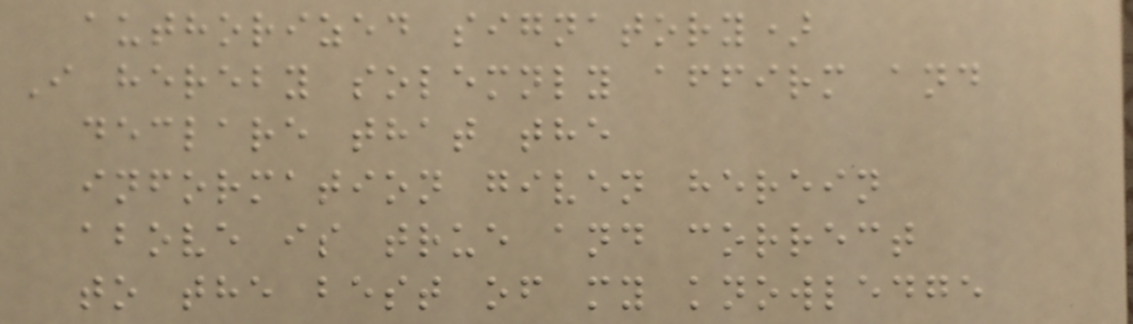authorized signatory)
I hereby solemnly affirm and
declare that the
information given herein
above is true and correct
to the best of my knowledge
